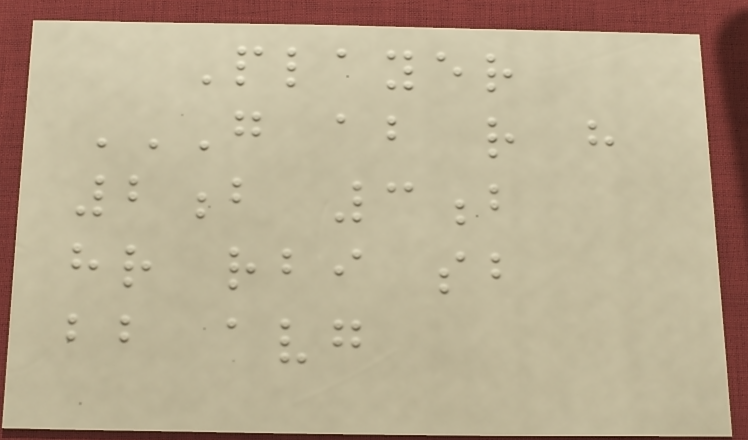Player
G AB R H
2B 3B
HR RBI SB
BB AVG
